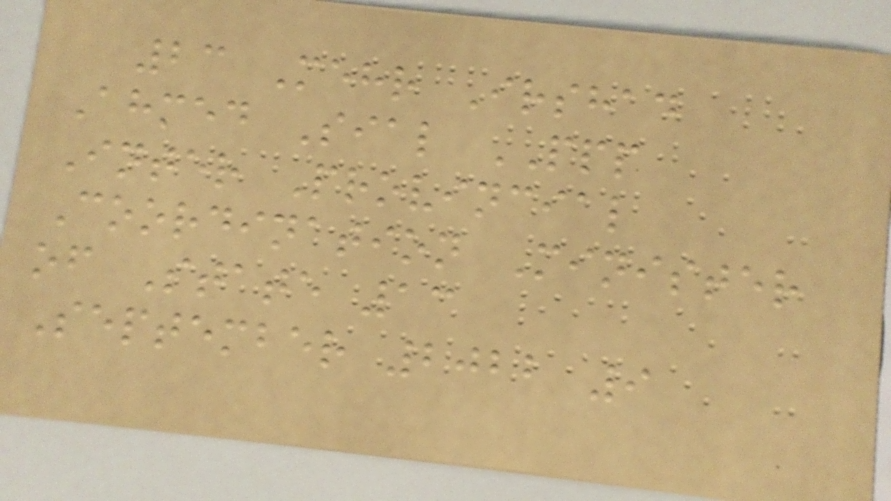23 Mehr Irshad
Ahmed Sial PPP
Inter Provincial
Coordination Minister
of State 13
September 2022 9
